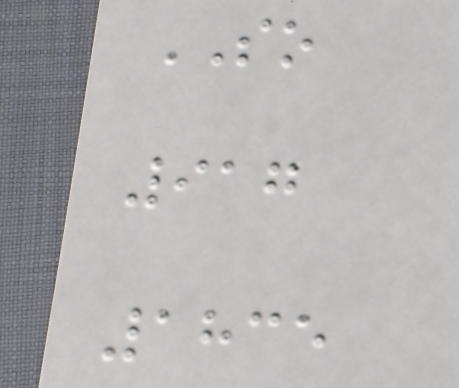SO
917
1835
